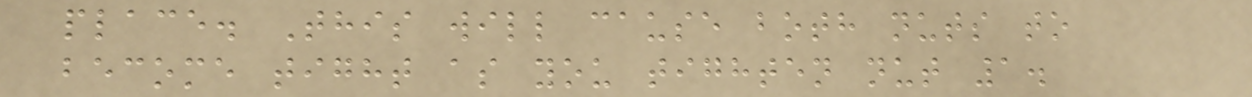place. This will cause both nuts to
become tight as you tighten nut 1.
